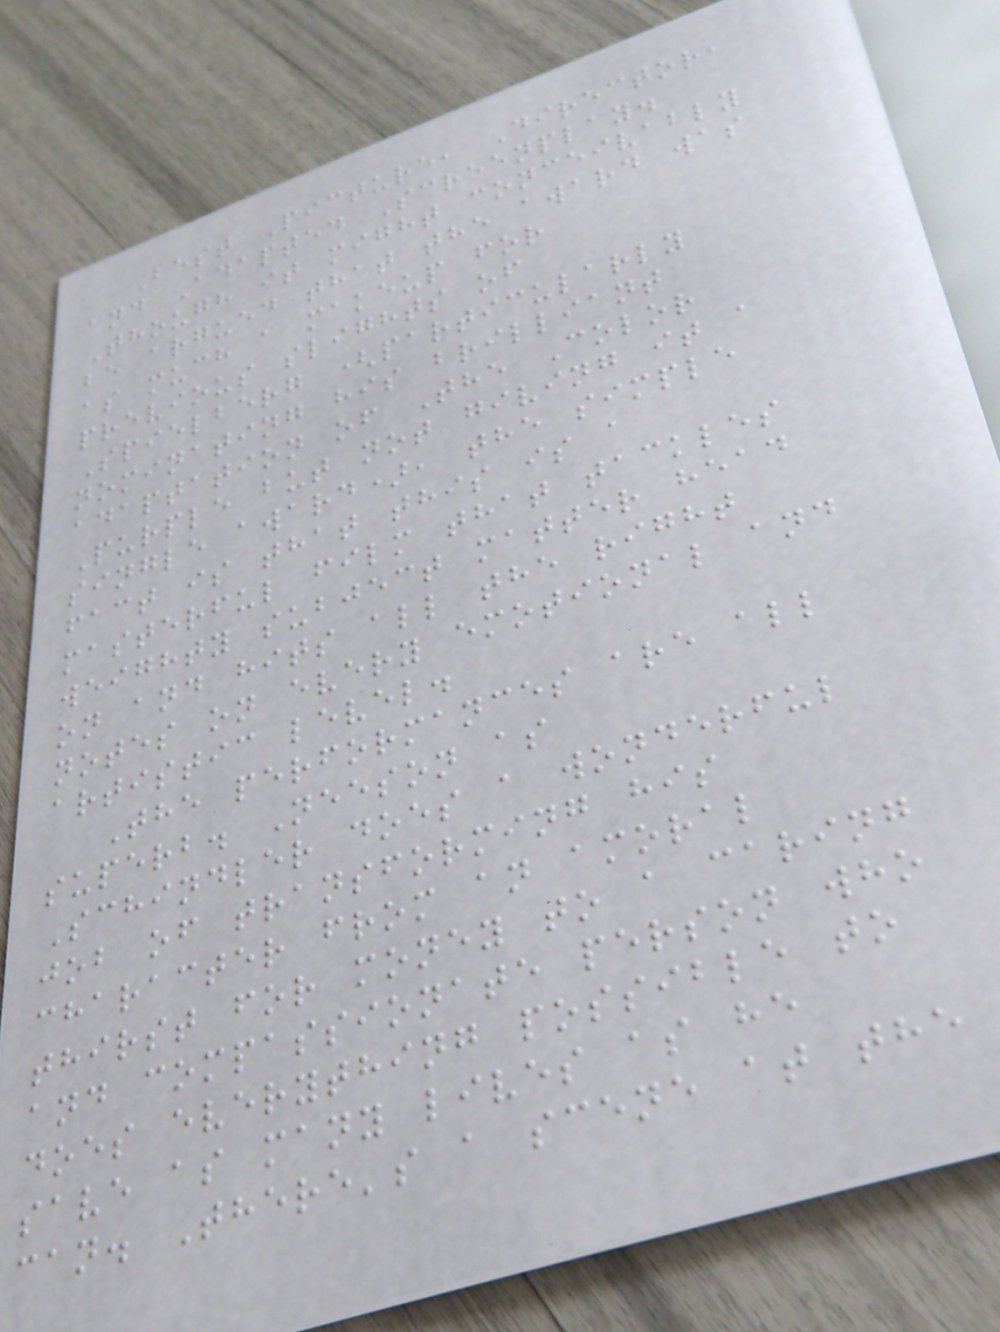Best Picture, Director,
and Adapted Screenplay.
Though it might conceivably
be argued that the award was
as much a makeup for
previous slights of
Spielberg (particularly
nominating his brilliant
adaptation of The Color
Purple but not giving it a
single award), the simple
fact is that this is a
masterful film that tackles
weighty subject matter head
on and hits all the right
notes on every emotional and
artistic level.
The performances are all
superb. Neeson as
Schindler does a wonderful
job of transforming his
character from an amoral
thirst for money to a caring
and compassionate person who
does everything possible to
save as many lives as he
can. There's a scene at the
